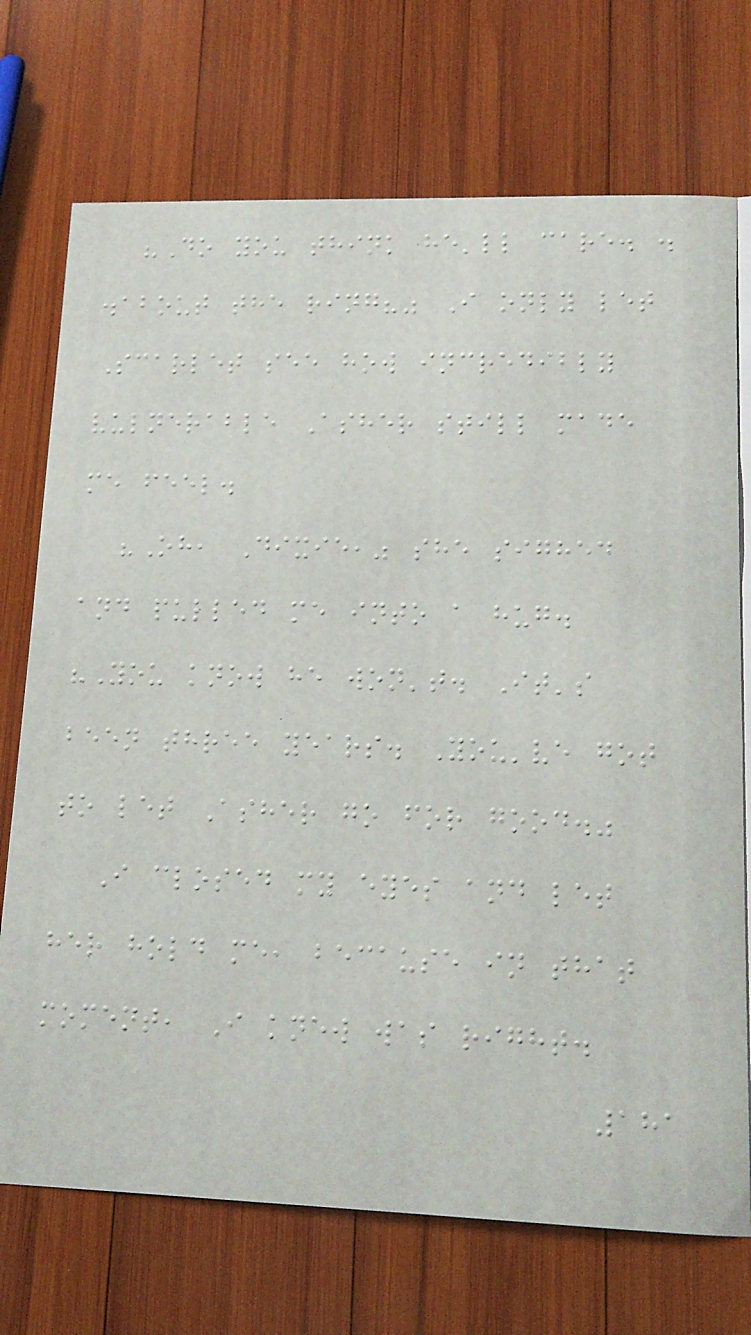"Do you think he'll care. .
.about the ring?" I only let
Scarlet see how incredibly
vulnerable Asher still made
me feel.
"Oh, Dixie," she sighed
and pulled me into a hug.
"You know he won't. It's
been three years. You've got
to let Asher go for good."
I closed my eyes and let
her hold me, because in that
moment, I knew was right.
181
